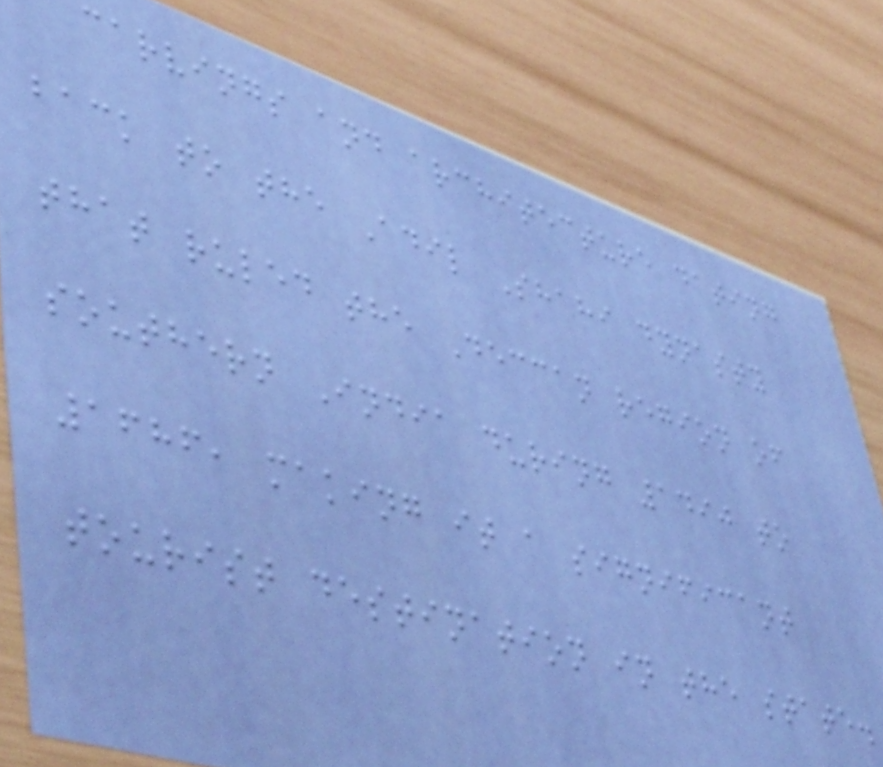carvings and architecture dating
back to the Adil Shahi dynasty
that ruled the Deccan region of
southern India during 1490 to
1686, making it a significant
tourist destination in the state.
